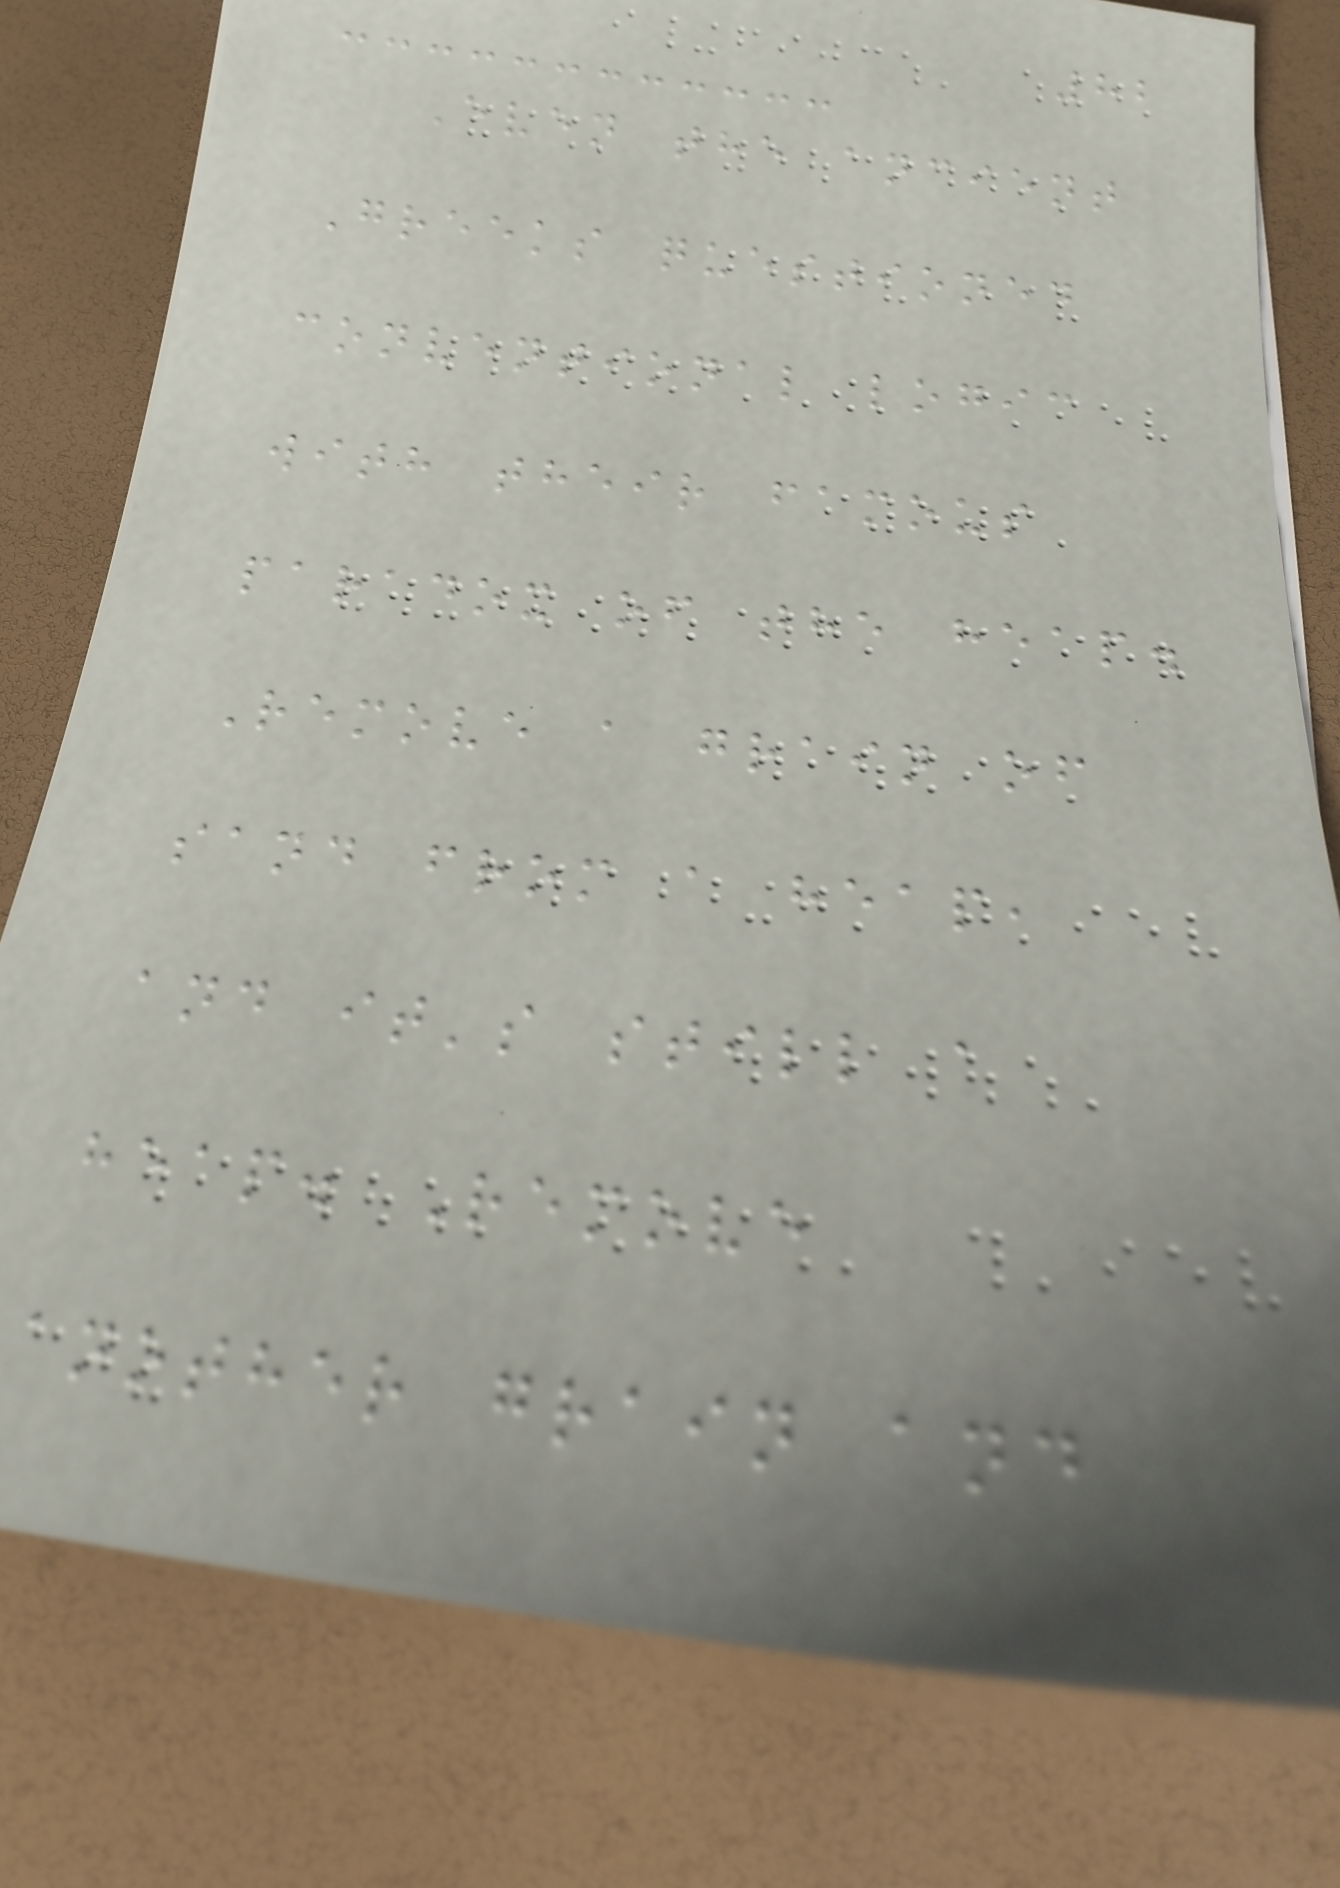82
Even the ancient
Greeks questioned
conventional logic
with their famous
paradox of the heap.
Remove a grain of
sand from a heap,
and it's still a
heap. Remove
another grain and
